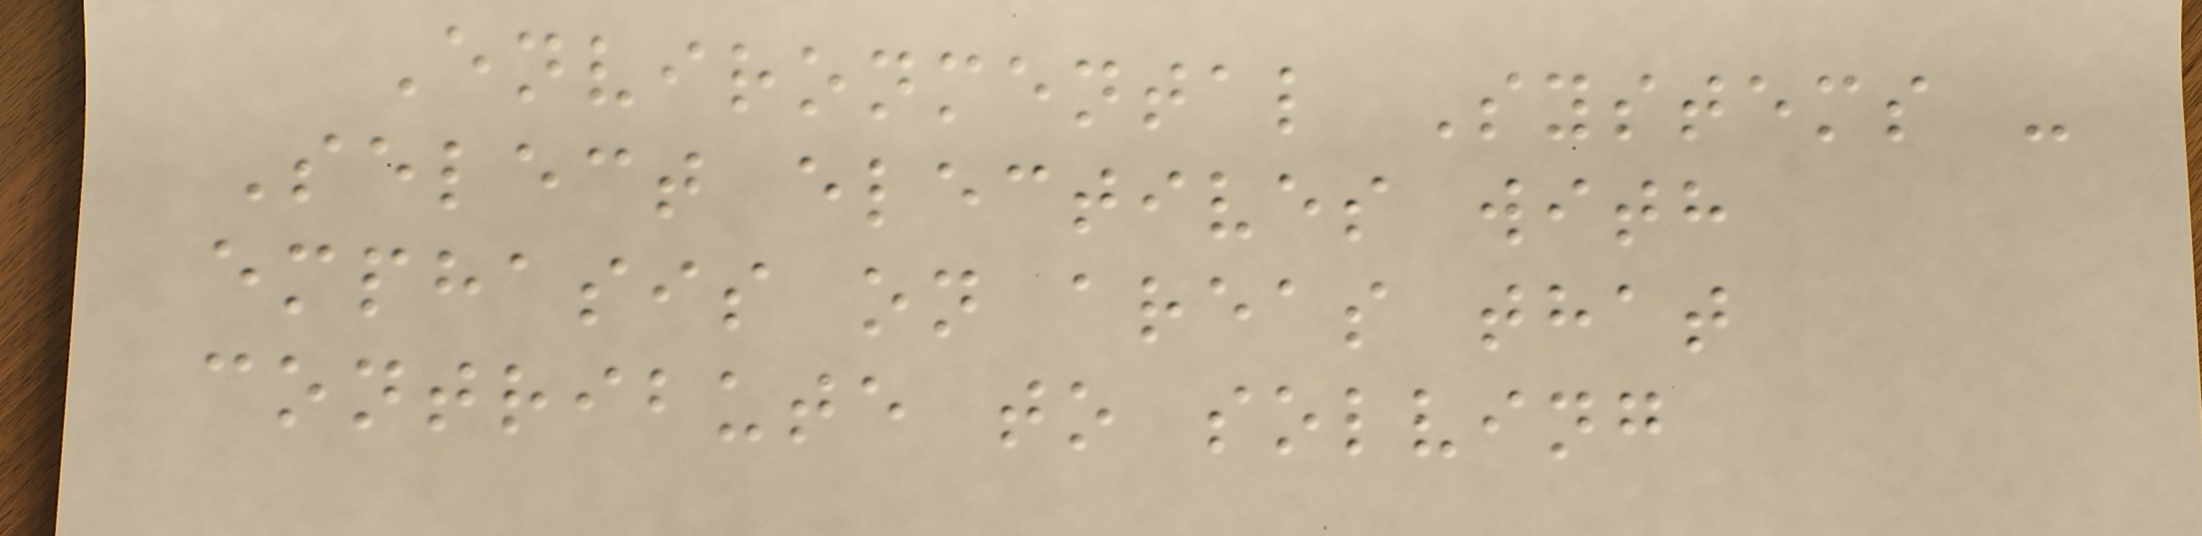Environmental Systems -
Select electives with
emphasis on areas that
contribute to solving
